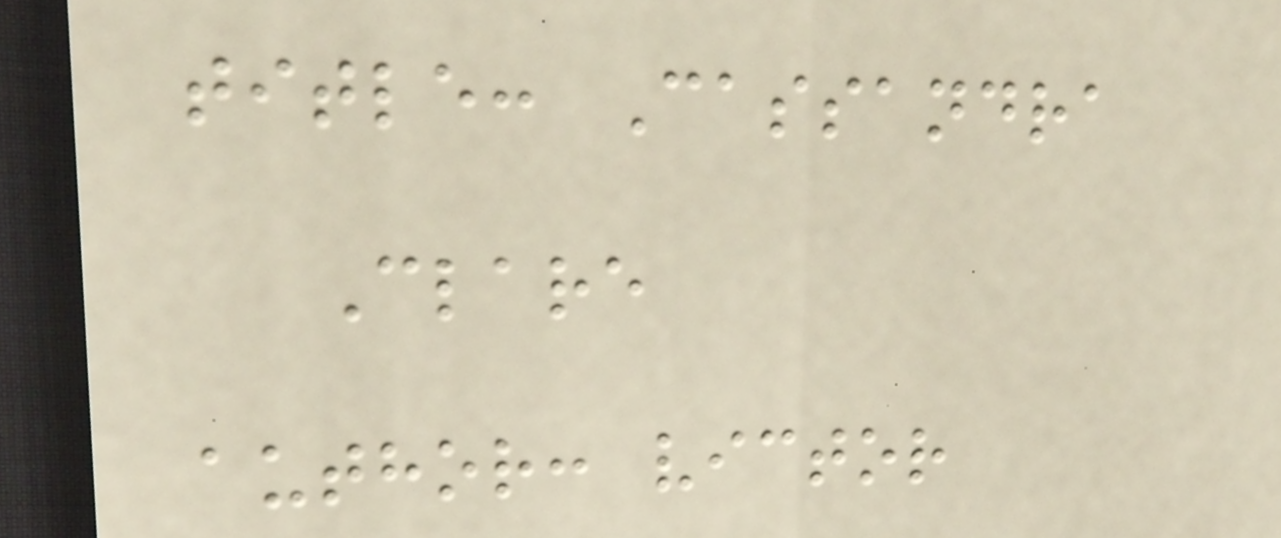title: Cassandra
Clare
author: victor
